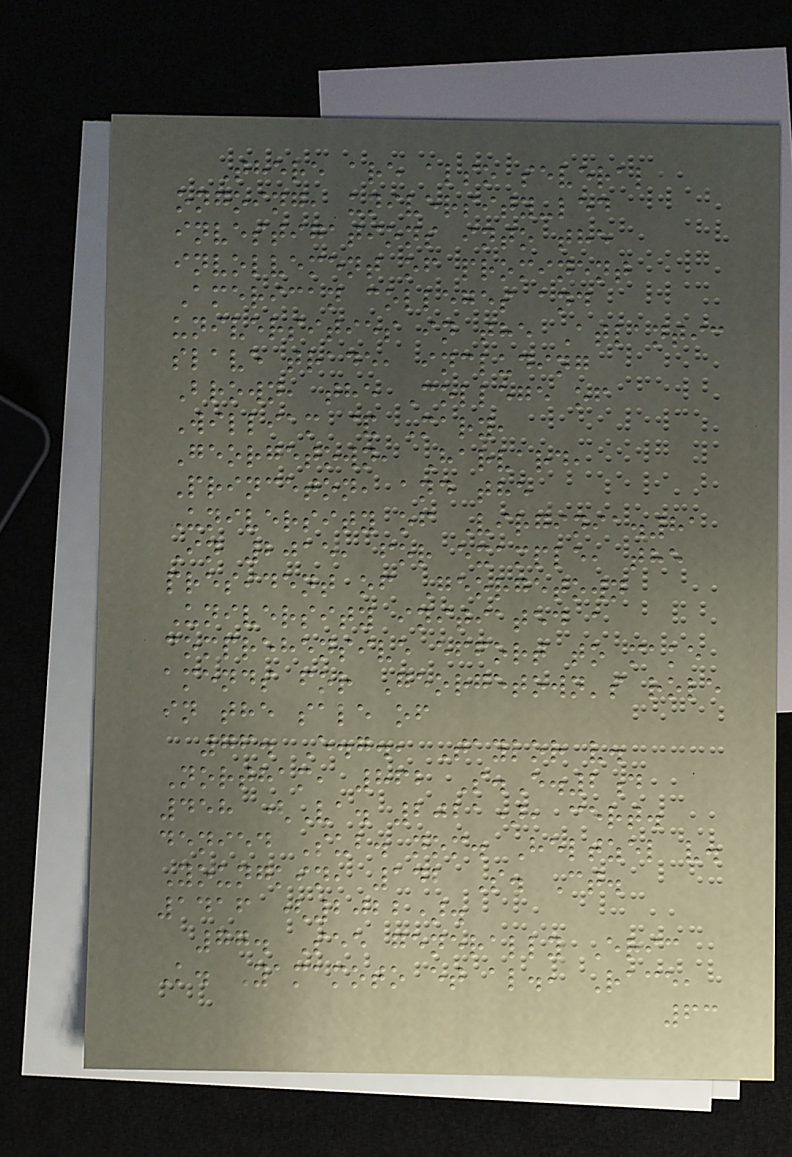There are also several
ongoing, university-led
investigations into the
involvement of prominent
American colleges and
universities in the Atlantic
slave trade, including
Brown, the College of
William & Mary,
Georgetown, Harvard,
Princeton, and the
University of Virginia.81
In 2015, for example, the
president of Georgetown
University initiated a
comprehensive effort to make
amends for Georgetown's role
in the sale of
76. E.g., Taylor v.
Northam, 862 S.E.2d
458 (Va. 2021), cert.
denied Sub. nom. Heltzel v.
Youngkin, 142 S. Ct.
1416 (2022).
77. See generally Eric
K. Yamamoto et al., Race,
63
